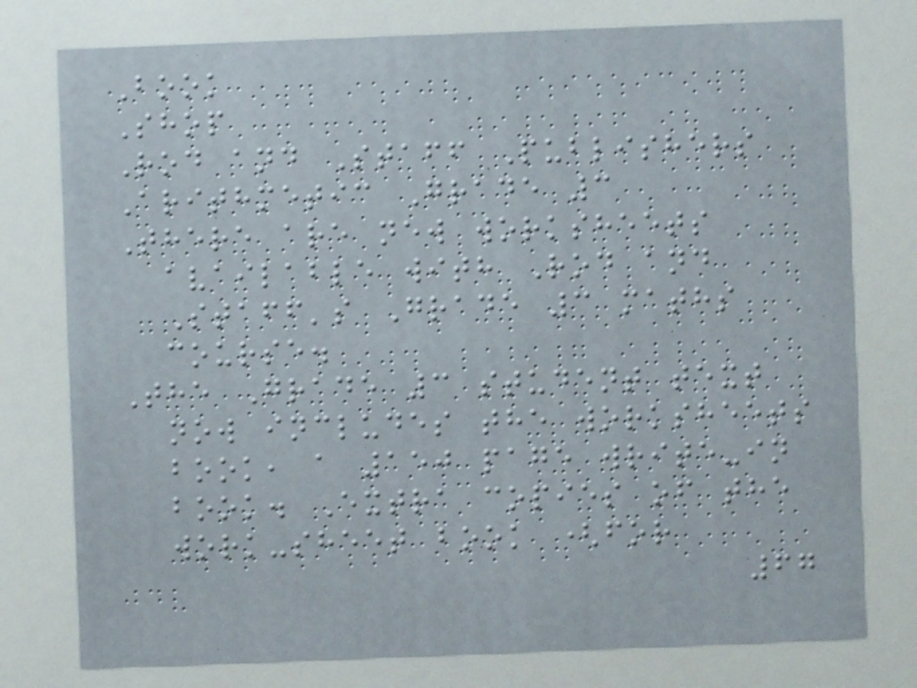Book
Shop
Rod and Staff Publishers
Arithmetic Grade 3
There are new worksheets
available with Rod and
Staff's Grade 3 maths
course.
The Grade 3 student text
now includes the worksheets
book, a 150 page write-in
book. Extra copies of the
work-sheet book (for
67
